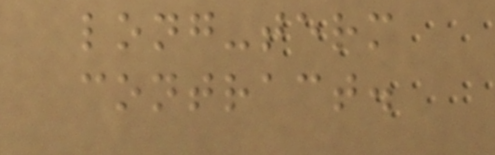long-term
contract.
